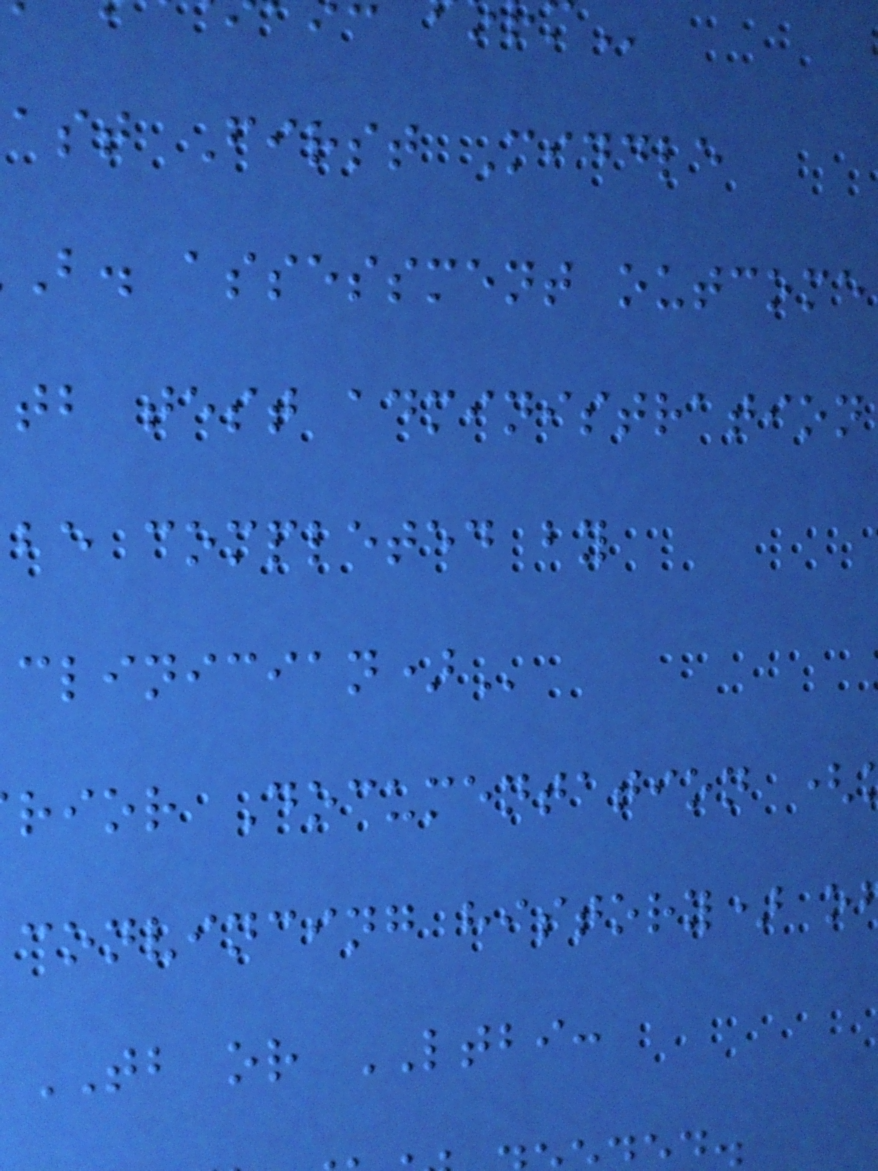ast First Middle
B. assessment outcome
tb test administration
be completed by
rior Documentation (
convincing history) o
TB or LTBI:
